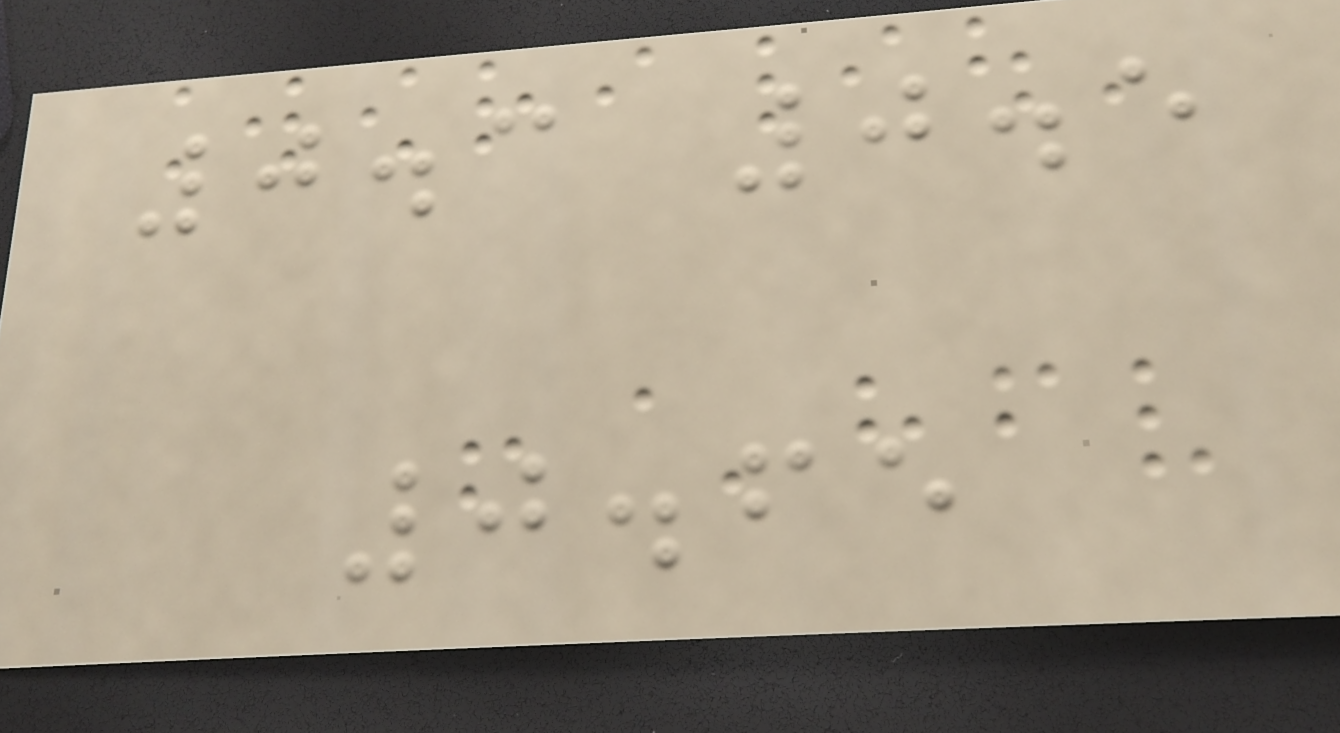0.3 0.5
0.65
